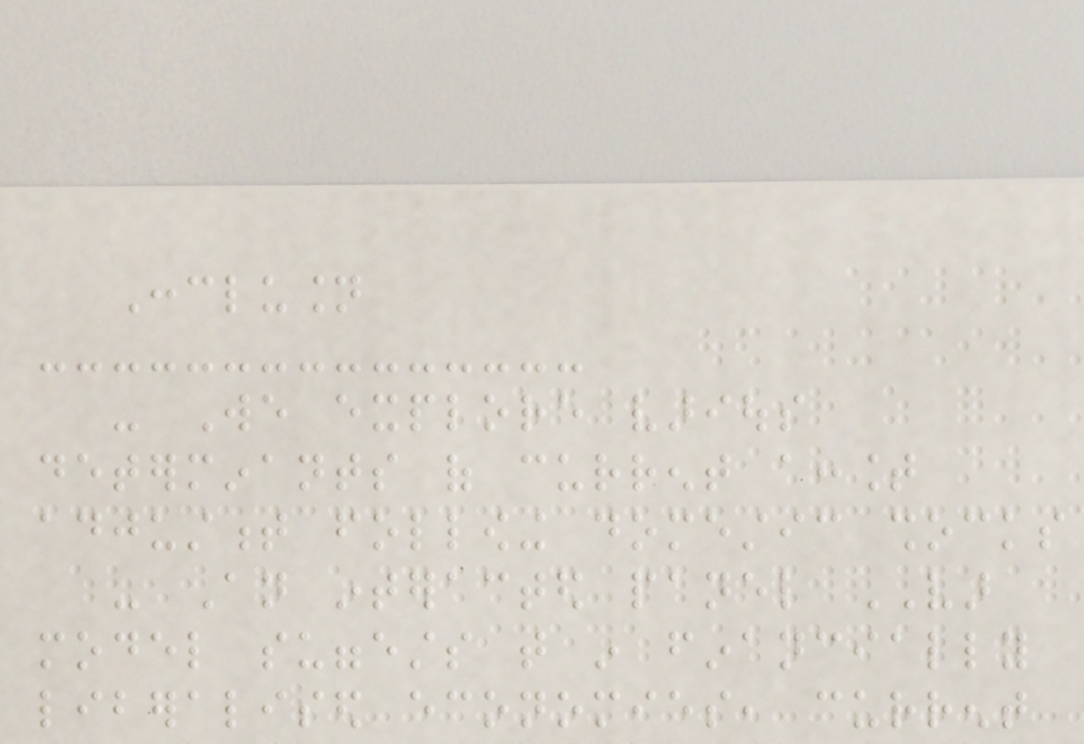Conclusion
- We explore various
determinants of current account
adjustment following domestic shocks
- An interacted panel VAR
model suggests that in financially
liberalised economies, current
